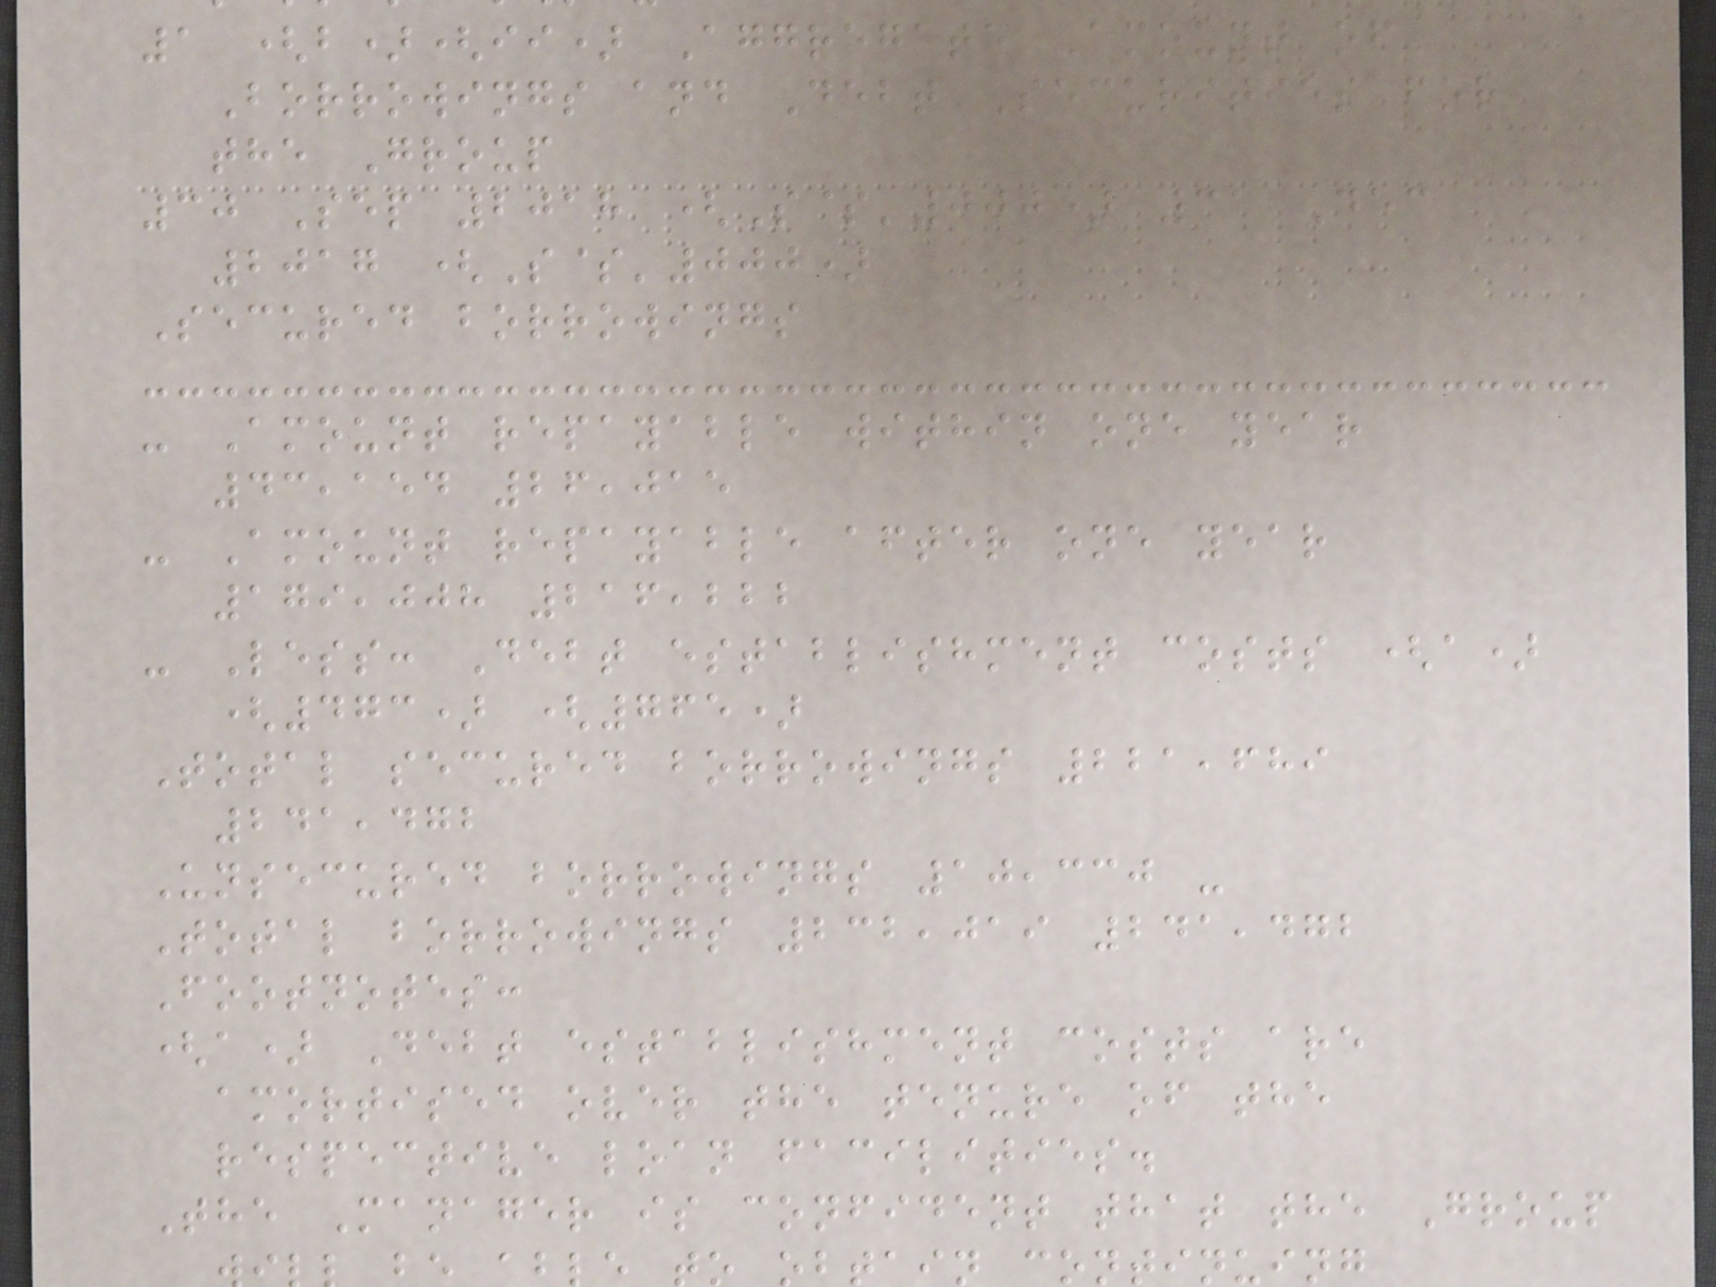1 (b)(ii) Aggregate Amount of
Borrowings and Debt Securities for
the Group
30 Sep 2018 (S$'000) 31 Dec
2017 (S$'000)
Secured borrowings
- Amount repayable within one year
43,154 26,015
- Amount repayable after one year
179,008 216,222
- Less: Debt establishment costs (a)
(473) (765)
Total secured borrowings 221,689
241,472
Unsecured borrowings 10,330 -
Total borrowings 232,019 241,472
Footnotes:
(a) Debt establishment costs are
amortised over the tenure of the
respective loan facilities.
The Manager is confident that the Group
in continuing
